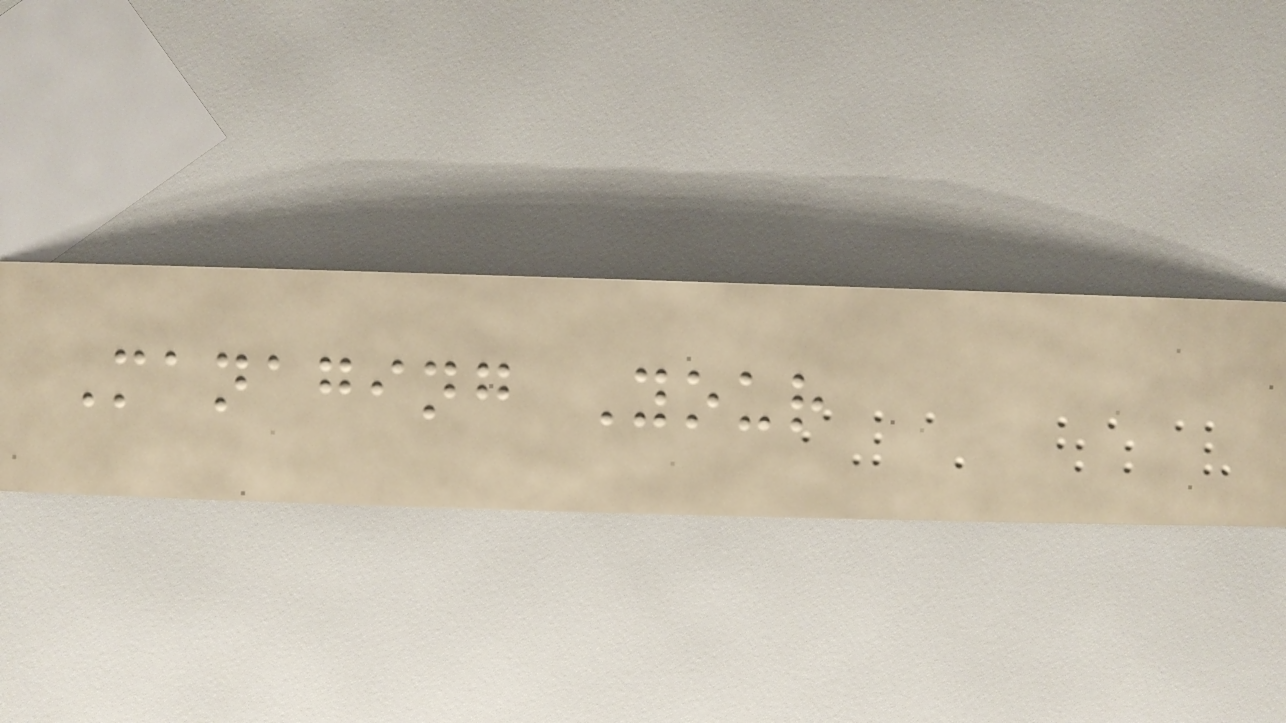Managing Your
